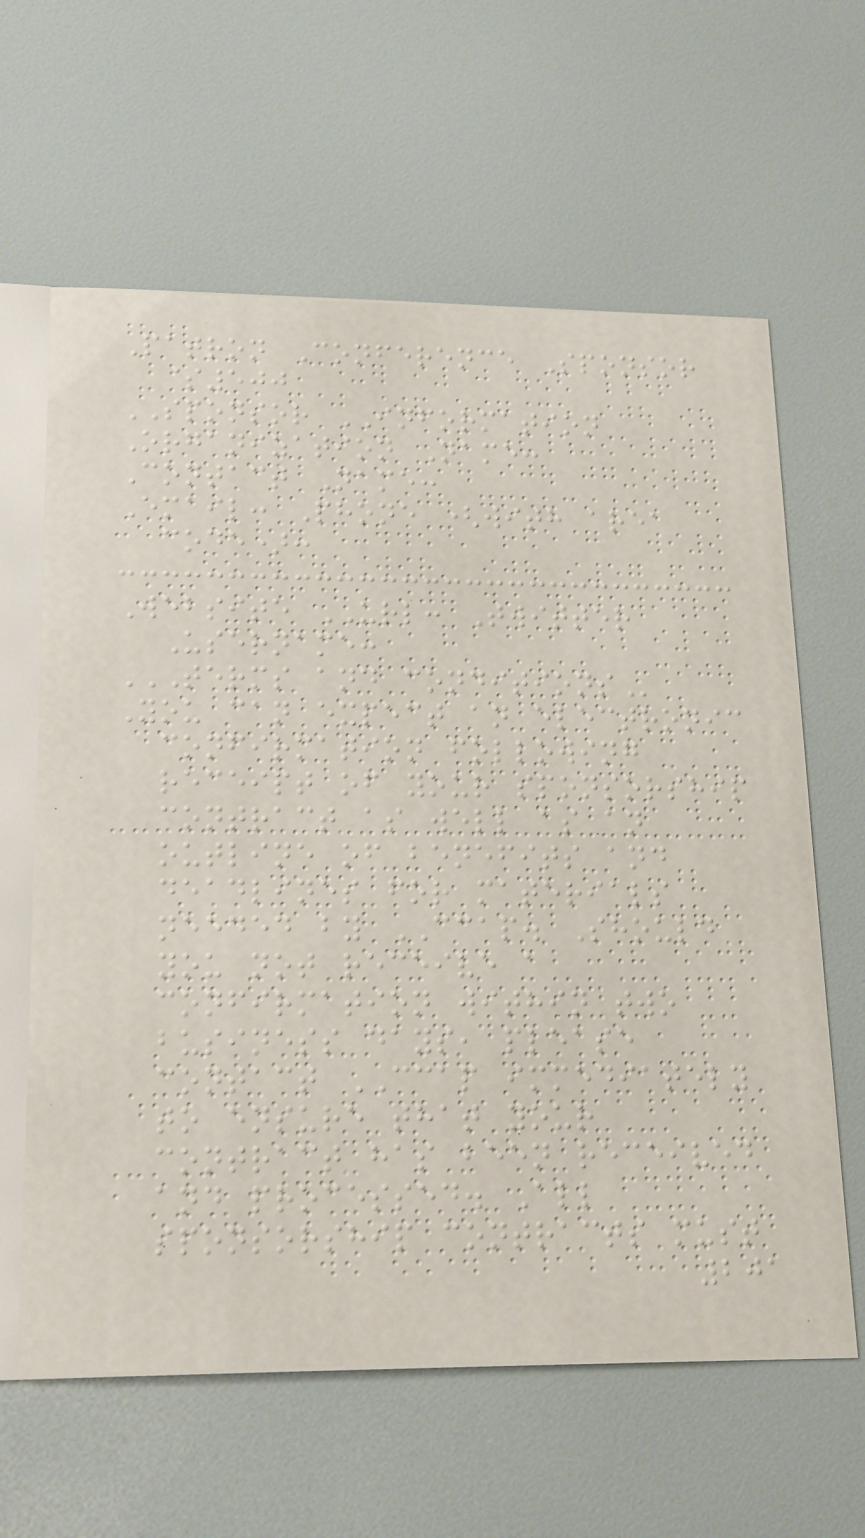Patron Conference Sponsor
$500
SPONSOR INFORMATION
Organization Name:
Contact Name:
Email: Phone (with area
code):
Website URL: Twitter
Username:
TERMS AND CONDITIONS
You can expect an electronic
confirmation following
receipt of your sponsorship
contract as well as an
outline of benefits and
deadlines for materials
needed by CCAP. Should
you not receive a
confirmation within two
business days, please
contact CCAP immediately
to ensure that your
contract has been received
and processed. All
sponsorship contracts must
201
